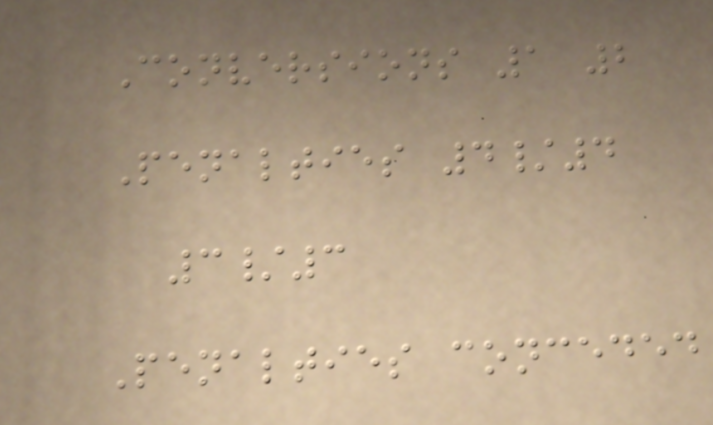Conversions 1 2
Penalties 4/4
3/3
Penalties conceded
